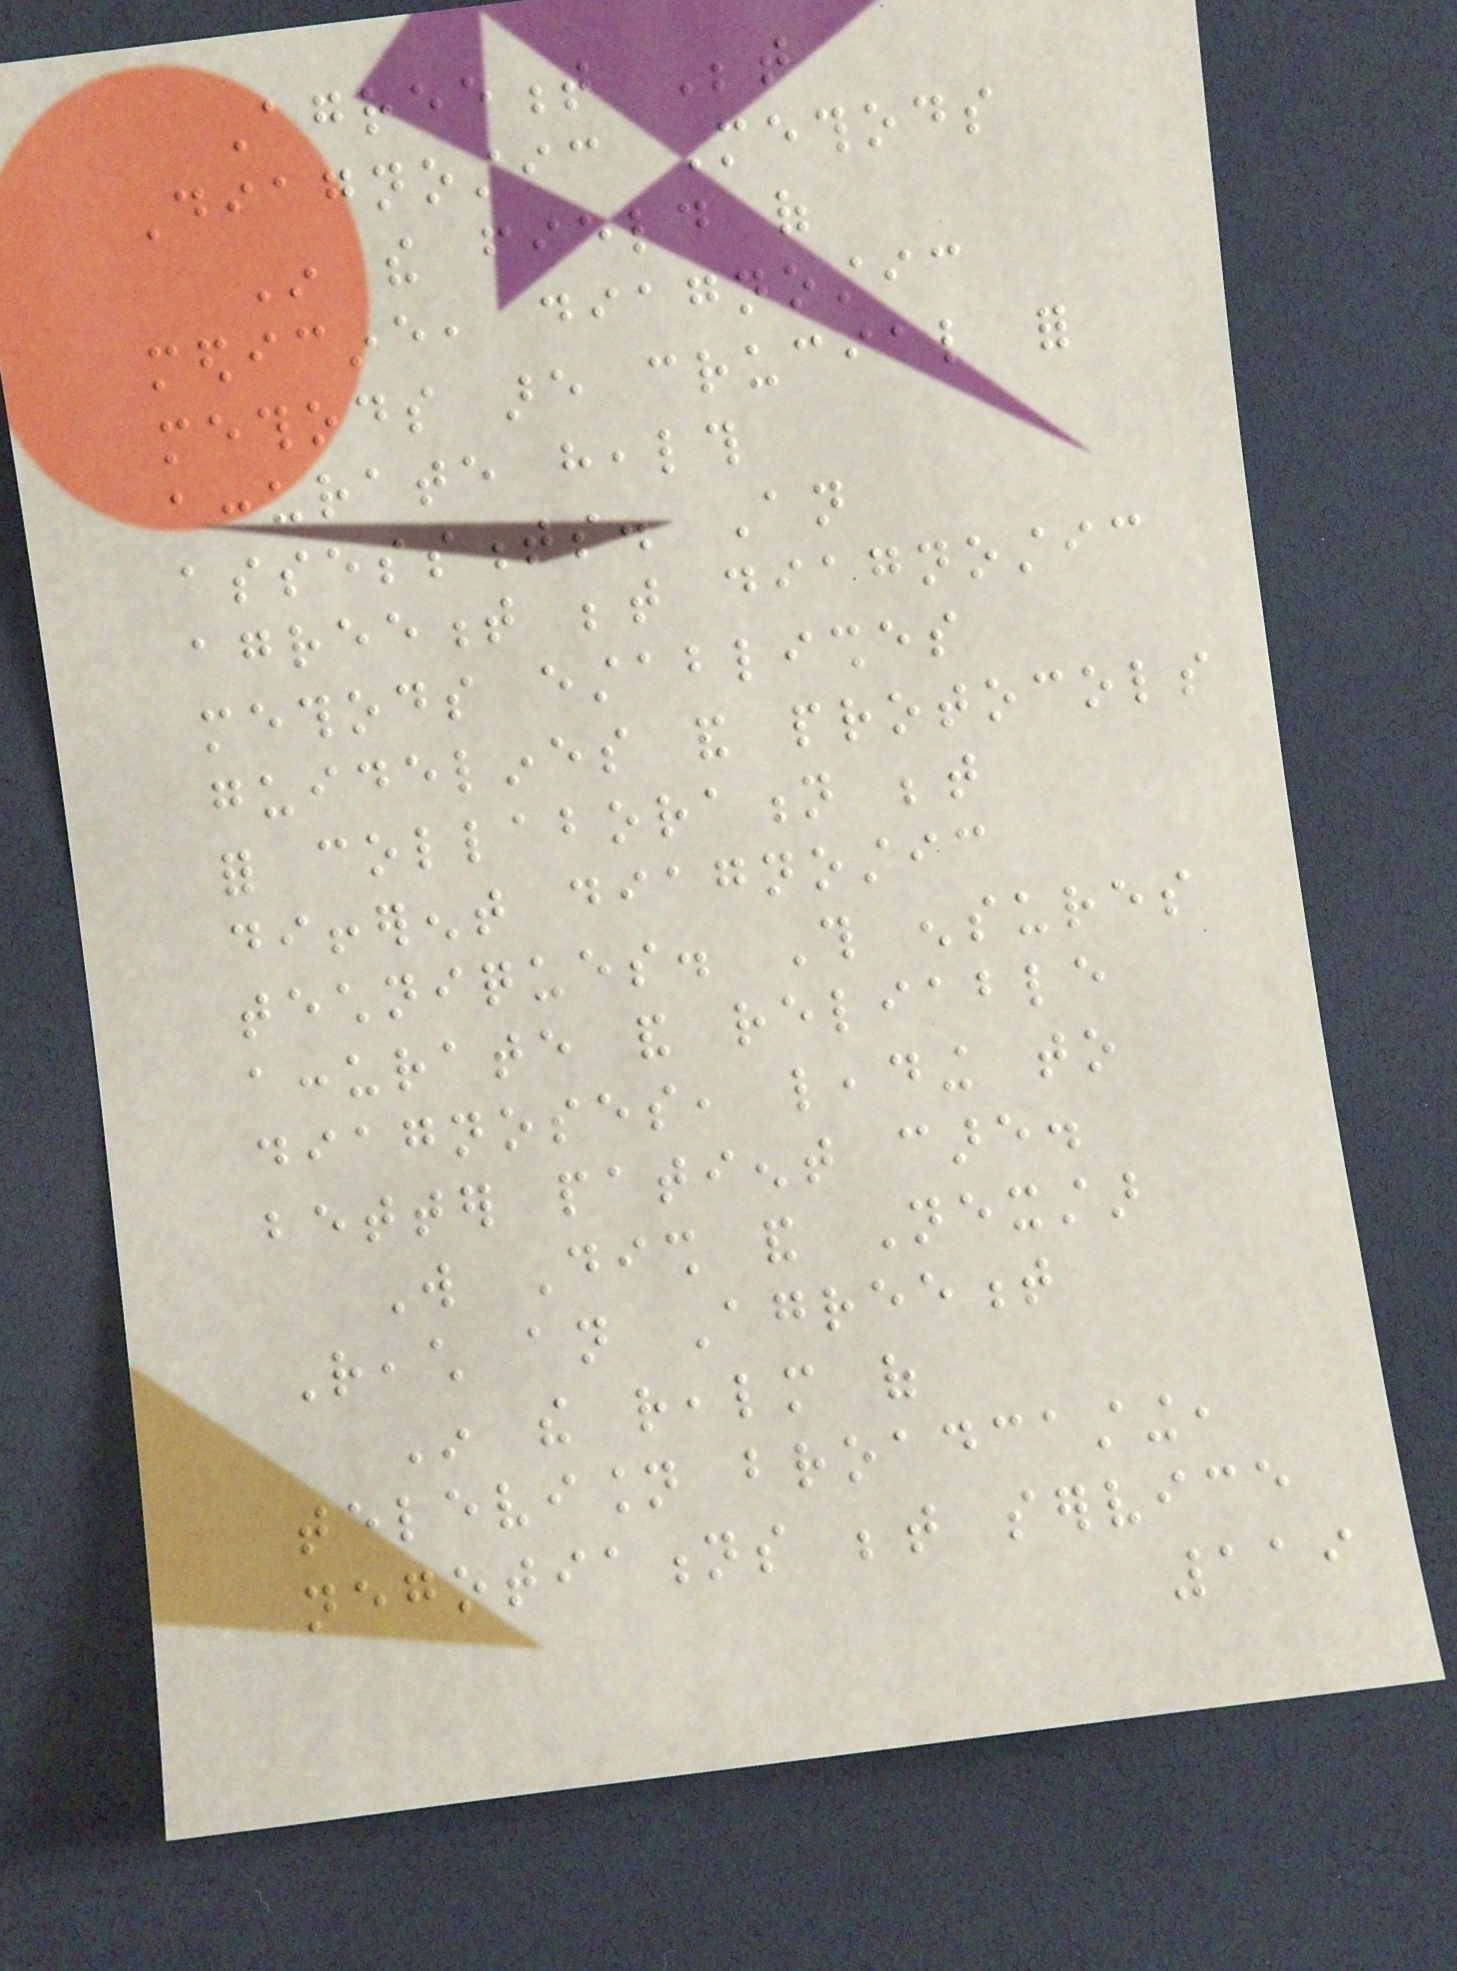Agreement Between
Diagnostic Methods
In the field of
medicine, diagnostic
methods are crucial for
accurate health
assessments. An
agreement between diagnostic
methods establishes
guidelines and protocols
for collaboration between
different diagnostic
techniques. This ensures
accurate and reliable
diagnoses, leading to
better patient care.
Will Dish and Nexstar
Reach an Agreement
In the realm of
television broadcasting,
negotiations between service
119
